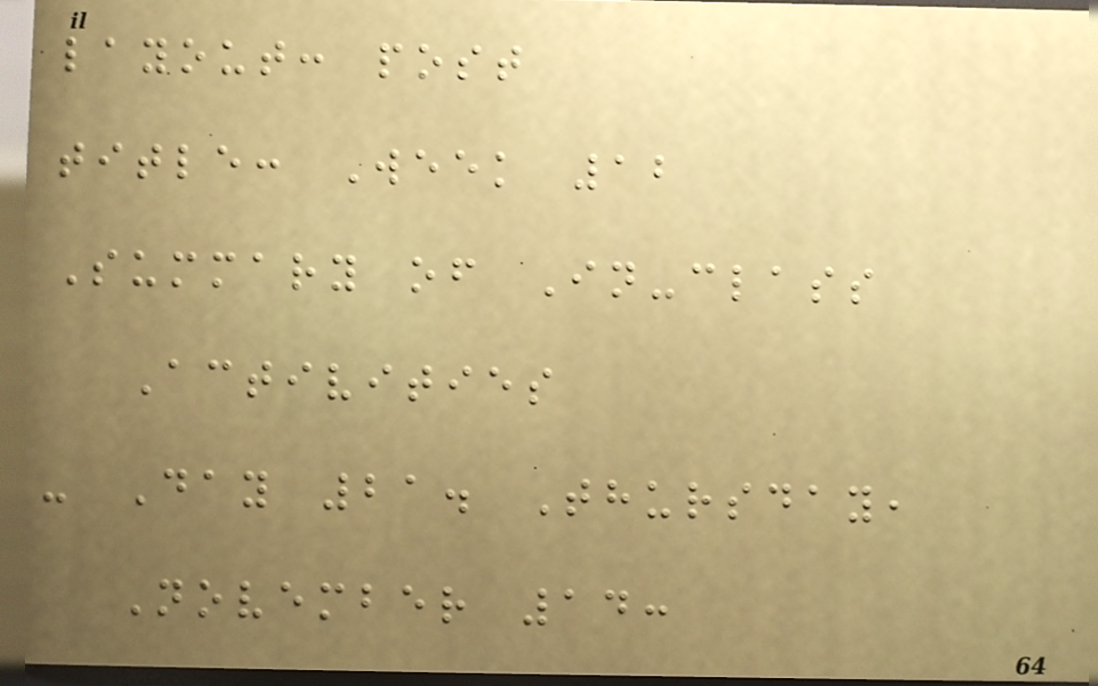layout: post
title: Week 12
Summary of In-class
Activities
- Day 21. Thursday,
November 14:
